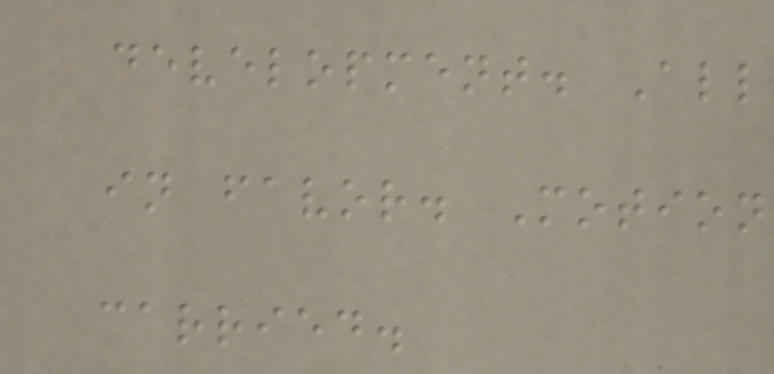development. All
in favor. Motion
carried.
